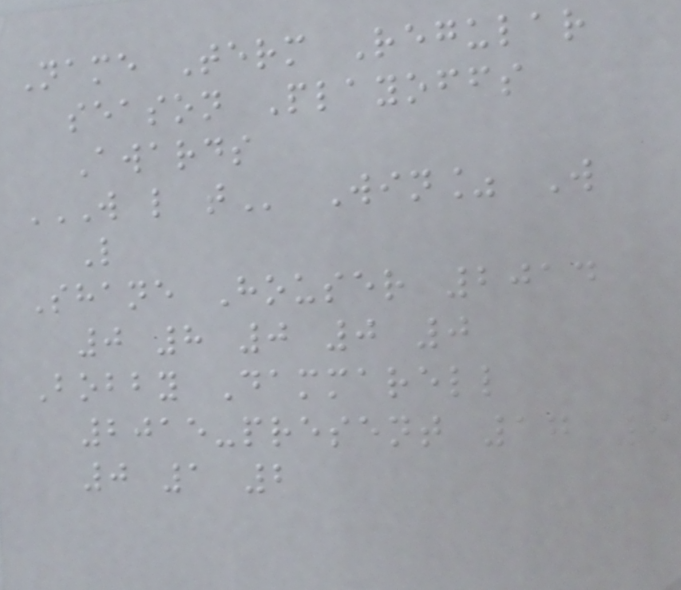Name Term Regular
season Playoffs
Awards
W L T Win% W
L
Shane Houser 2014
0 8 0 0 0
Bobby Dammarell
2015-present 17 9
0 1 2
